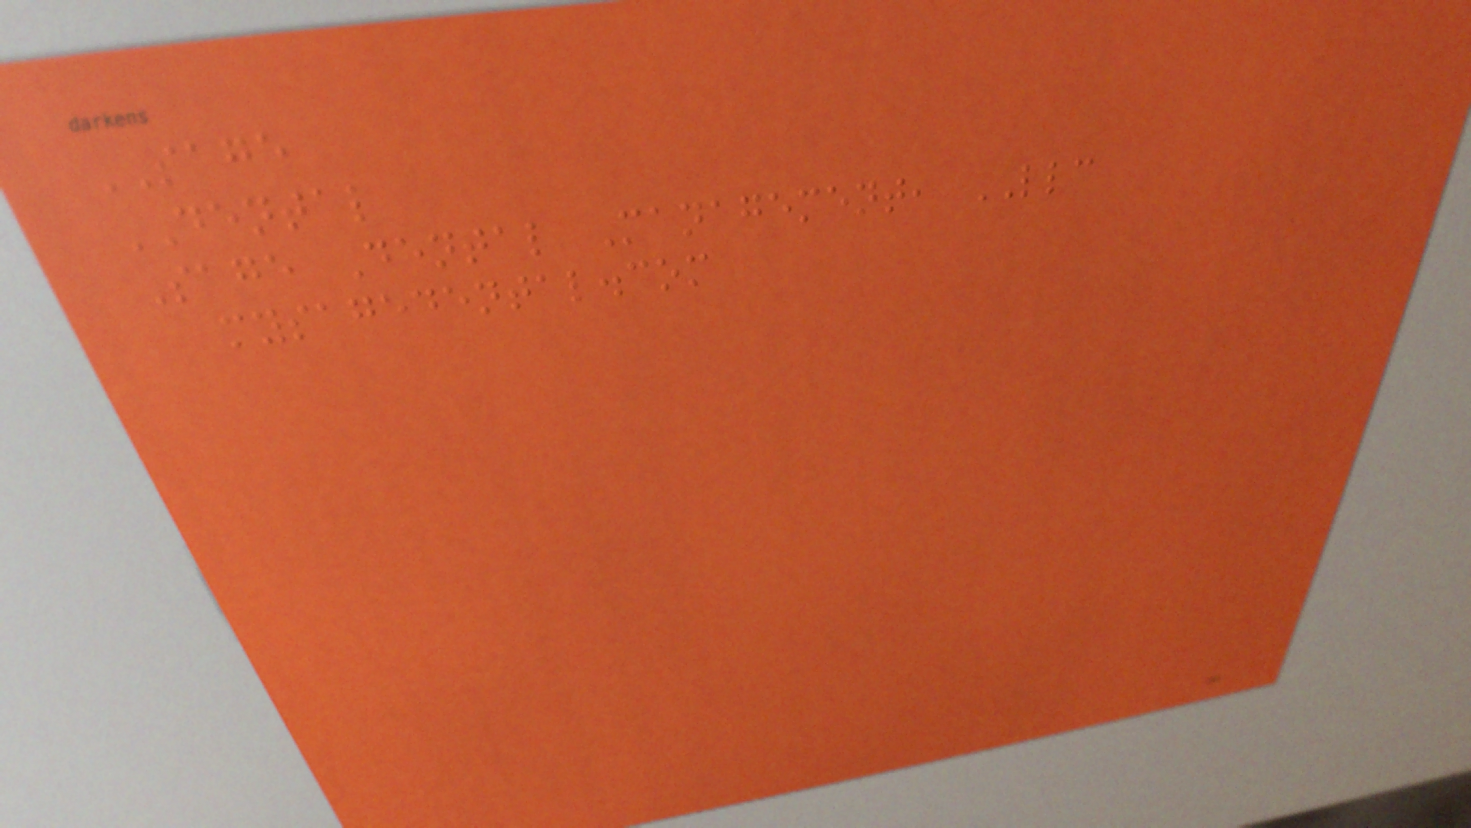SAGE
DENTAL
Sage Dental Management, LLC
mysagedental.com
